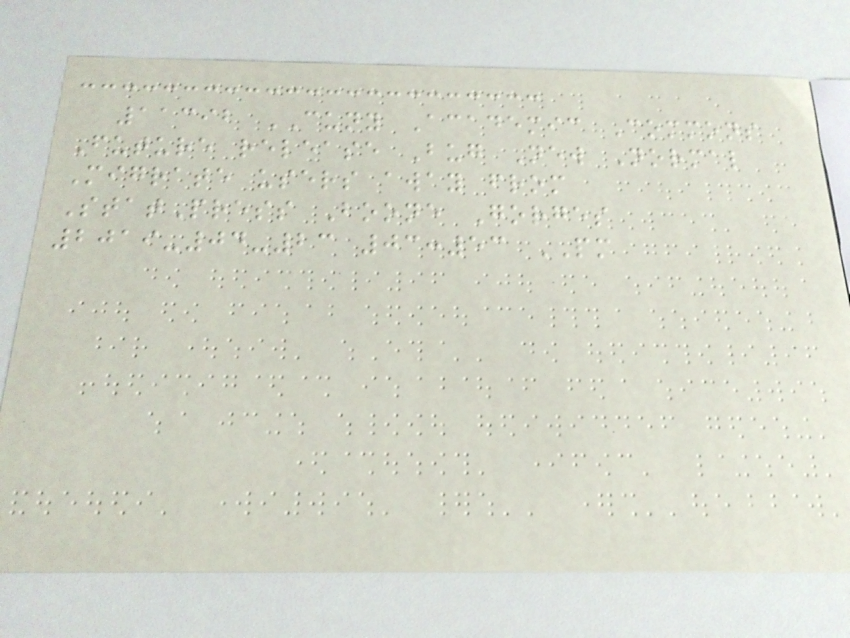11392 CUNY Academic Commons
Future release Bug New Normal
Migrate users away from
StatPress Boone Gorges
2019-04-23 03:53 PM
